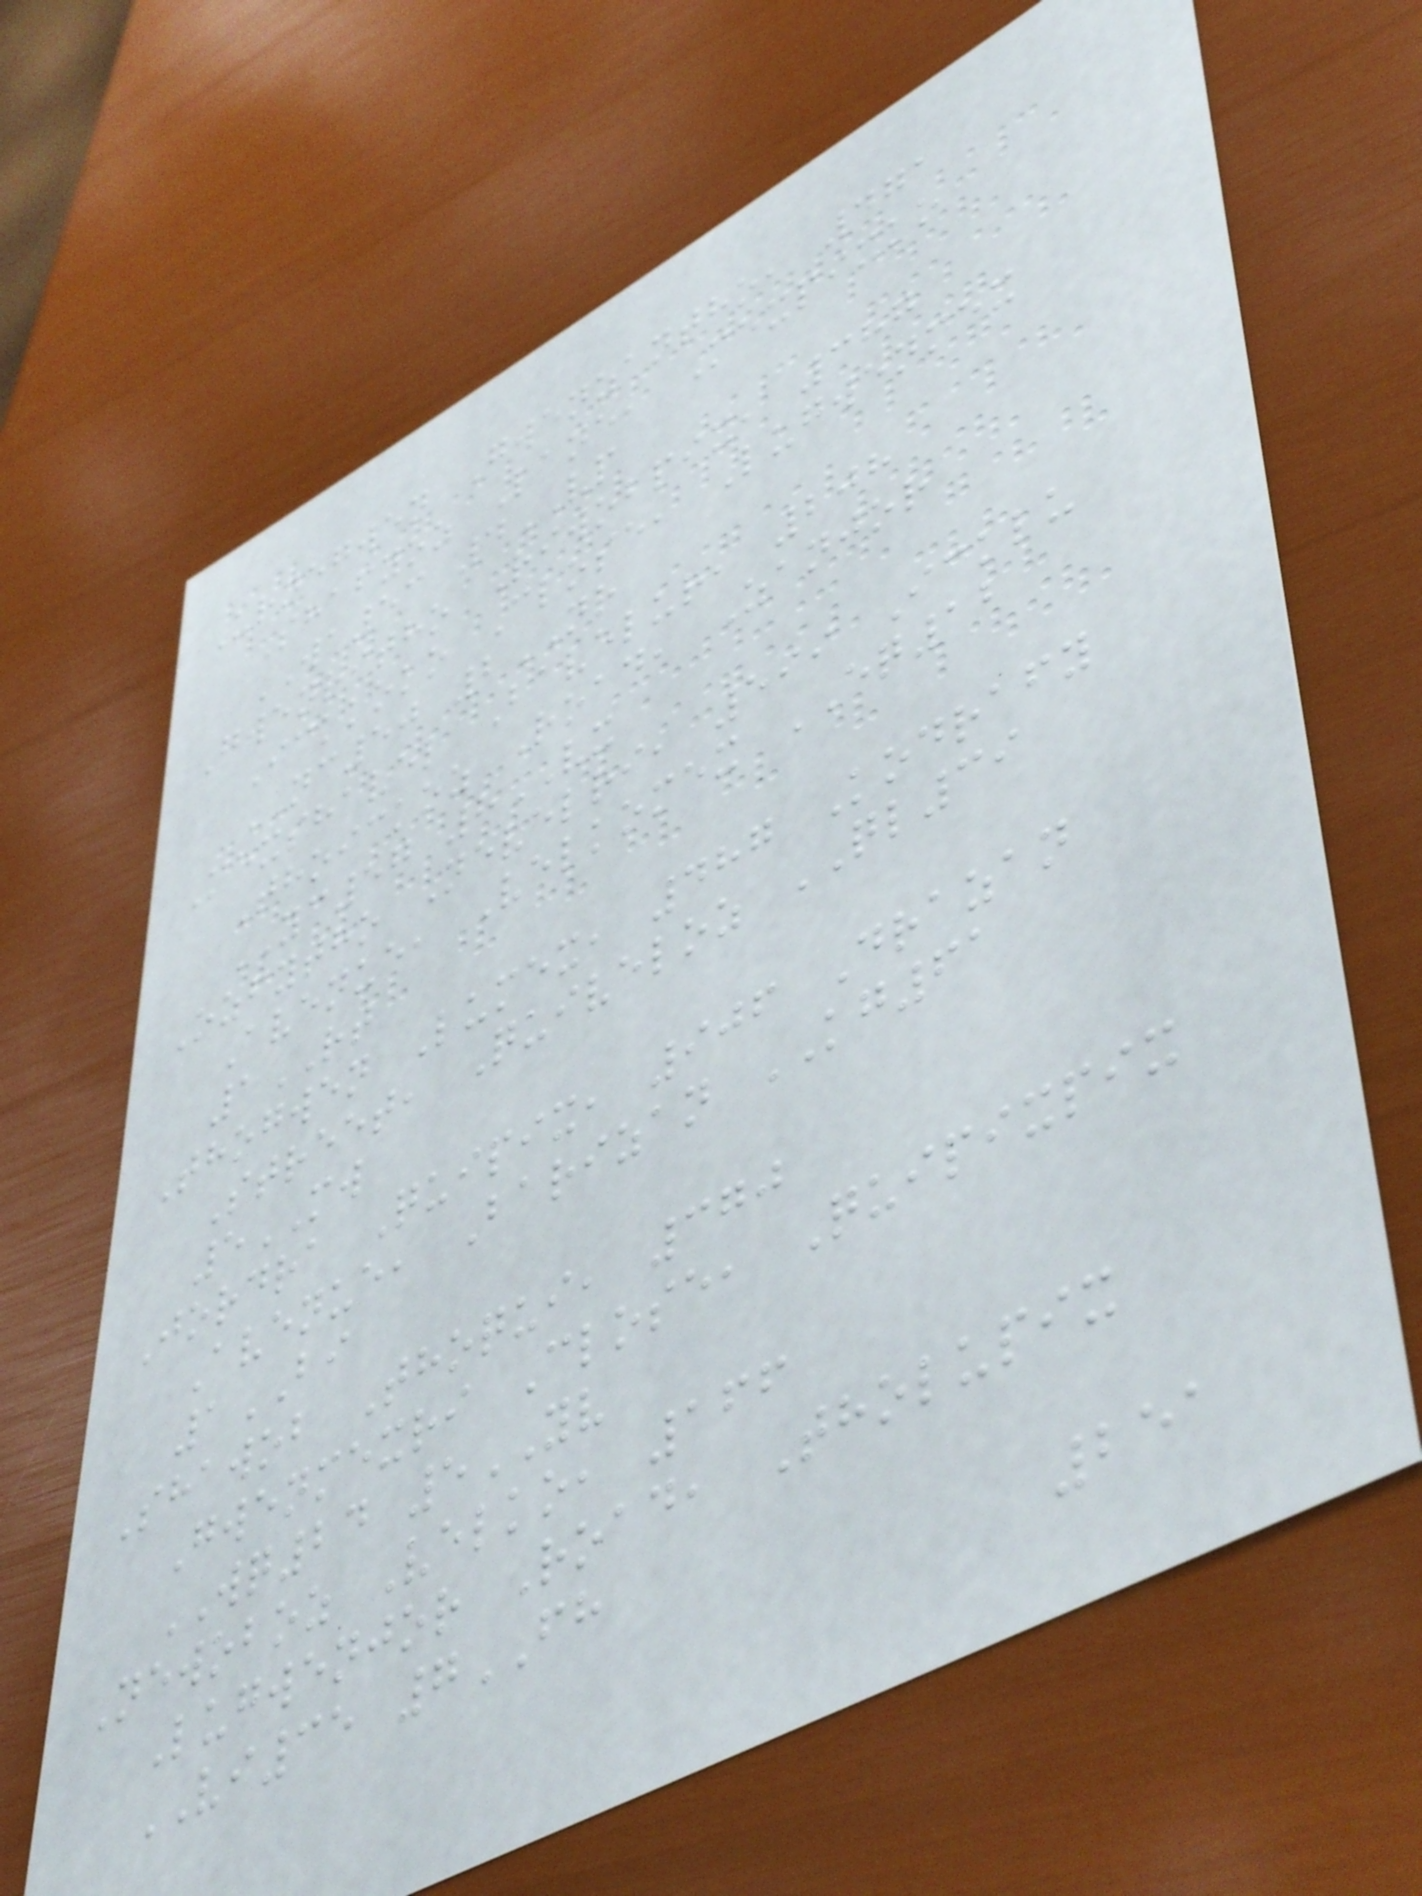Urnegwen Gwenzantho, 471
Shafyoz Lane, Mexpixko
WA53 4VP
Gwenritho Riwobpix, 387
Ickkoko Close, Lugwenmex
NC50 2NR
Mexshavel Bavelur, 208
Thoickoz Road, Zanjor
YC57 8VX
Ozfytho Nevelri, 599 Icklu
Avenue, Velkomex EQ12
1RT
Thogwen Lumex, 487 Kodrafy
Street, Quiveloz QL39
5MW
Jordra Quipix, 906 Drazan
Avenue, Barizan KG61
1BI
Shawob Thoqui, 370
Gwenmexri Close, Quipixpix
WQ24 5YV
Newoboz Velko, 166
Lugwenjor Road, Tholupix
VI35 7FH
251
